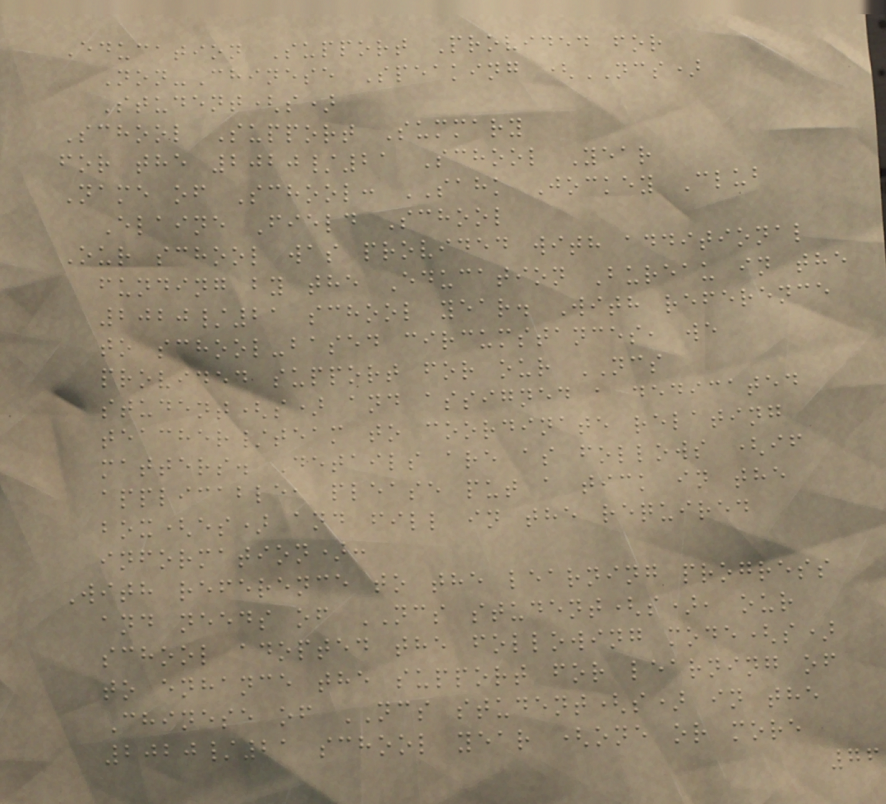Education Support Provided for
Non-Chinese Speaking (NCS)
Student(s)
School Support Summary
for the 2020/21 School Year
Name of School: SAHK Jockey Club
Elaine Field School
Our school was provided with additional
funding by the Education Bureau in the
2020/21 school year. With reference
to school-based circumstances, we
provided support for our NCS
student(s) and assigned a dedicated
teacher/team to coordinate relating
matters. Details are as follows (if
applicable, please put a tick in the
box(es) and fill in the required
information):
With reference to the learning progress
and needs of NCS student(s), our
school adopted the following mode(s)
to enhance the support for learning of
Chinese of NCS student(s) in the
2020/21 school year (one or more
76
